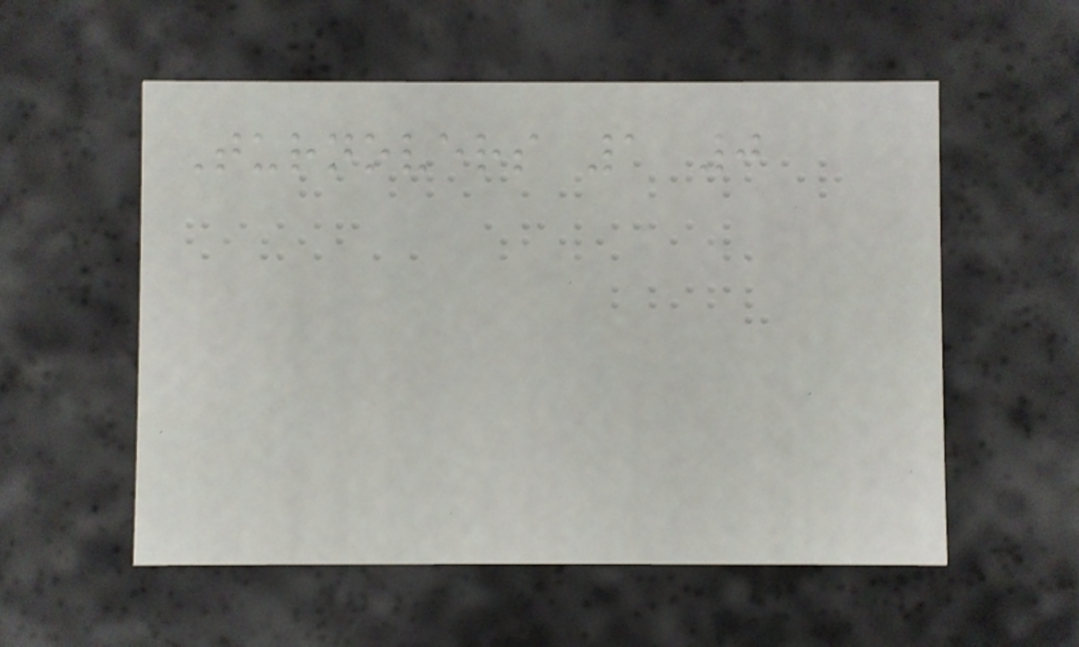Turnovers 1 0
